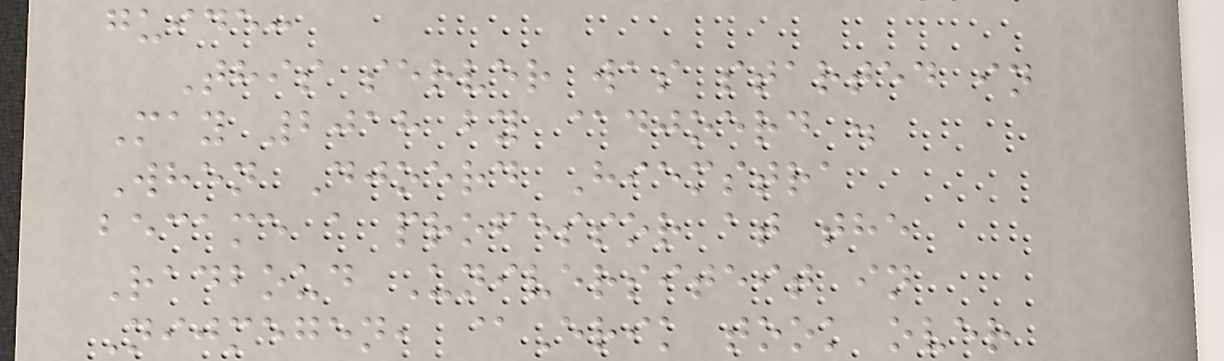guide:
This server was started in
May 2018 by @djoerd .
When Djoerd Hiemstra
became a professor at the
Radboud Universiteit in
Nijmegen, @Erik took over
